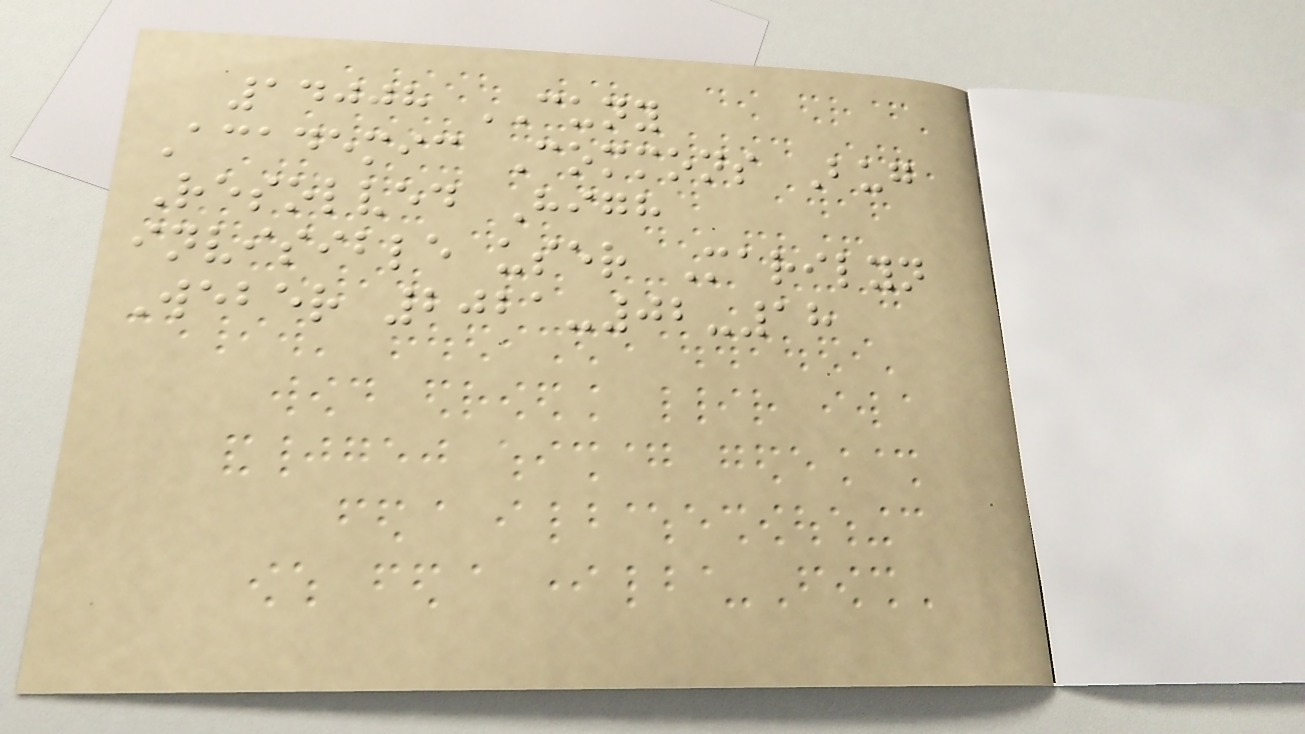14008 CUNY
Academic Commons Bug
Resolved High
invisible user Marilyn
Weber 2021-02-18
